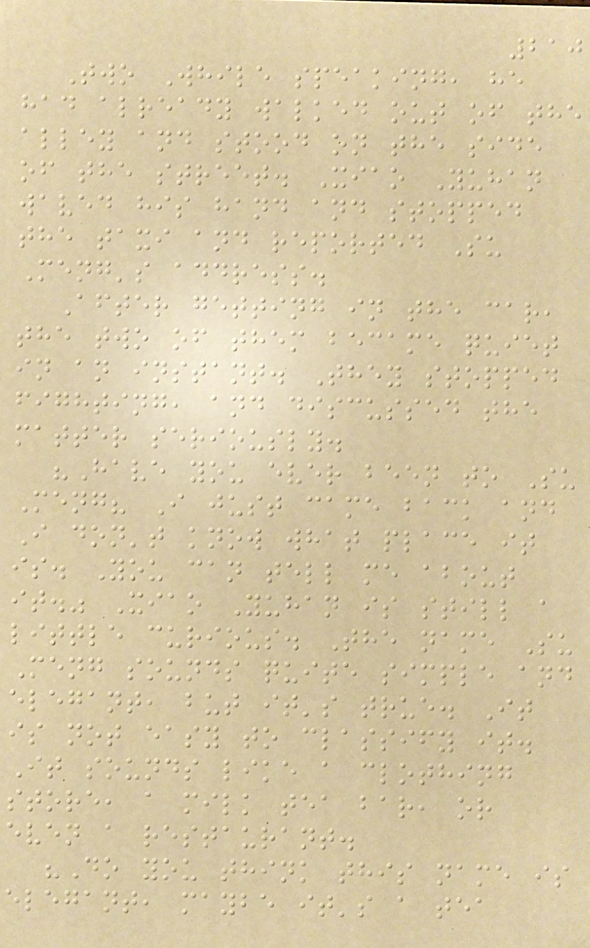210
Two While speaking, he
had already walked out of the
alley and stood on the side
of the street. Xiao Yuhan
waved his hand and stopped
the taxi and reported Su
Meng's address.
After getting in the car,
the two of them became quiet
in an instant. They stopped
fighting, and discussed the
matter seriously.
"Have you ever been to Su
Meng? I just came back and
I don't know what place it
is. You can tell me about
it." Xiao Yuhan is still a
little curious. The name Su
Meng sounds quite simple and
elegant, but it's true. It
is not easy to classify it.
It sounds like a clothing
store, a milk tea bar, or
even a restaurant.
"Do you think this name is
elegant, maybe it's a tea
